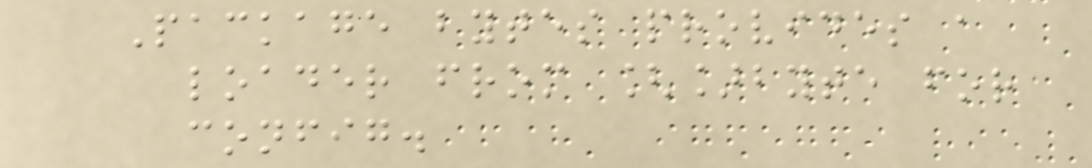Package bytes provides a
loader from []byte for
config.
